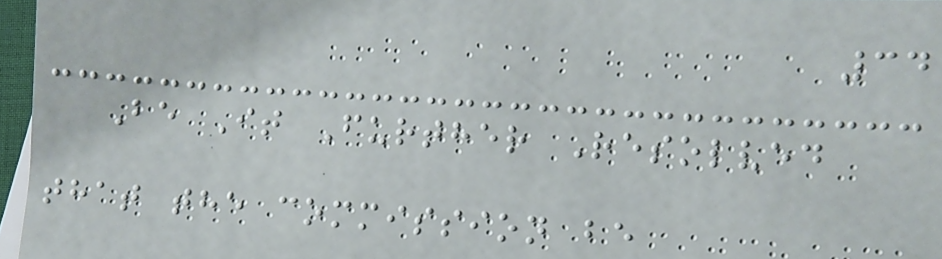34
Be It Further Resolved
that the commission be
